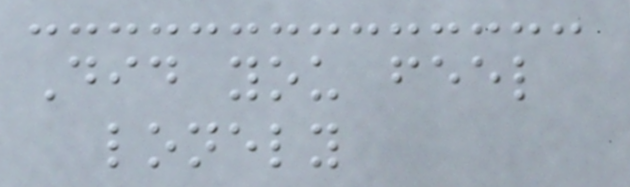Did you feel
lonely
